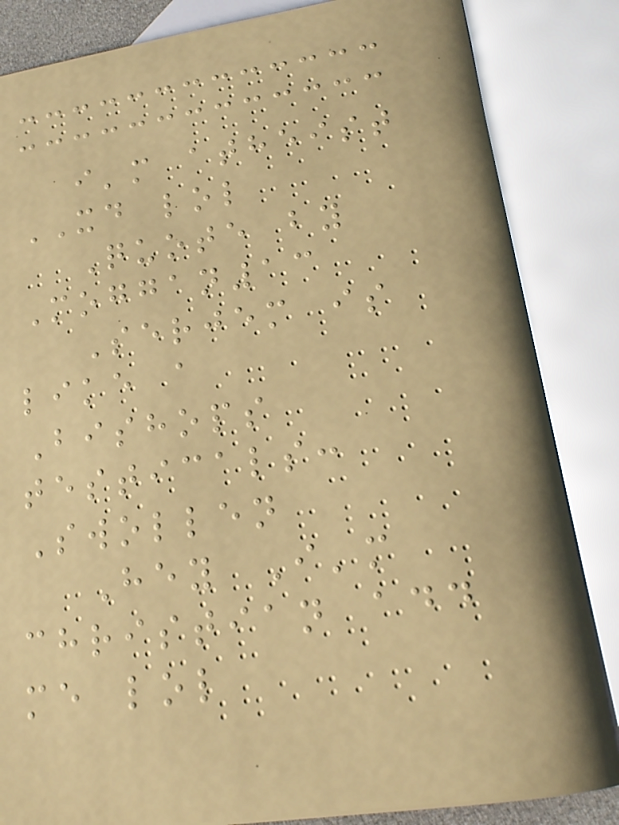i'm atheist
XD lol
Quote by
Moggan13
Serjem is
like a
Bishops
testicals:
Swollen
Hey I'm
christian add
me lol
